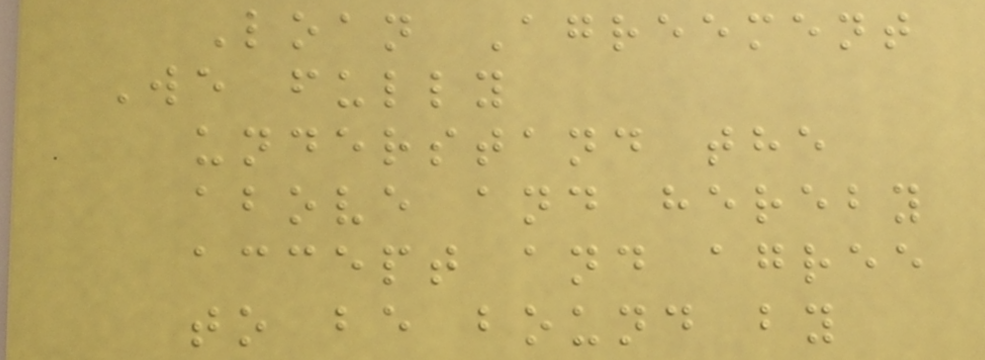Loan Agreement
We fully
understand the
above and hereby
accept and agree
to be bound by
